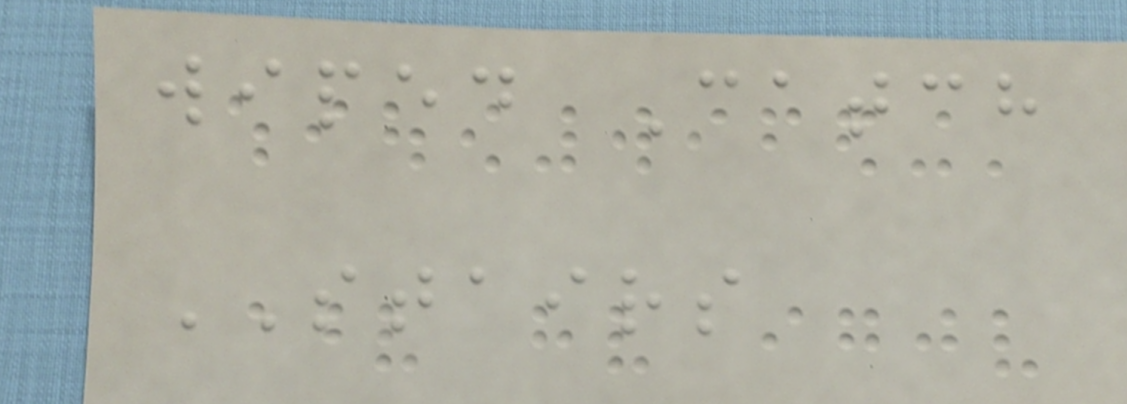wiped Catch
STAIRS
